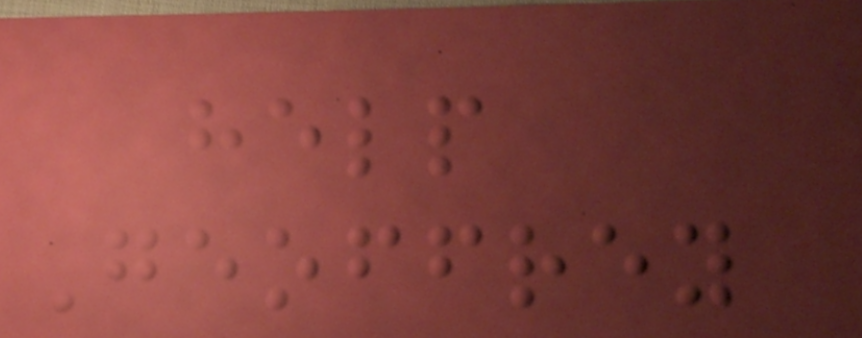help
Geoffrey
